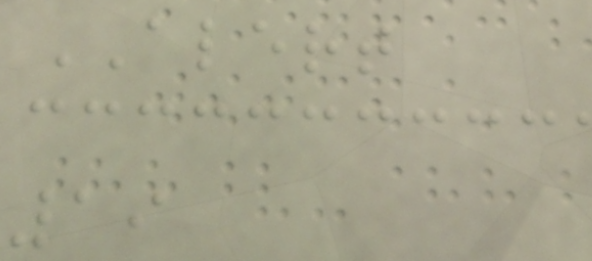ALERT
19
